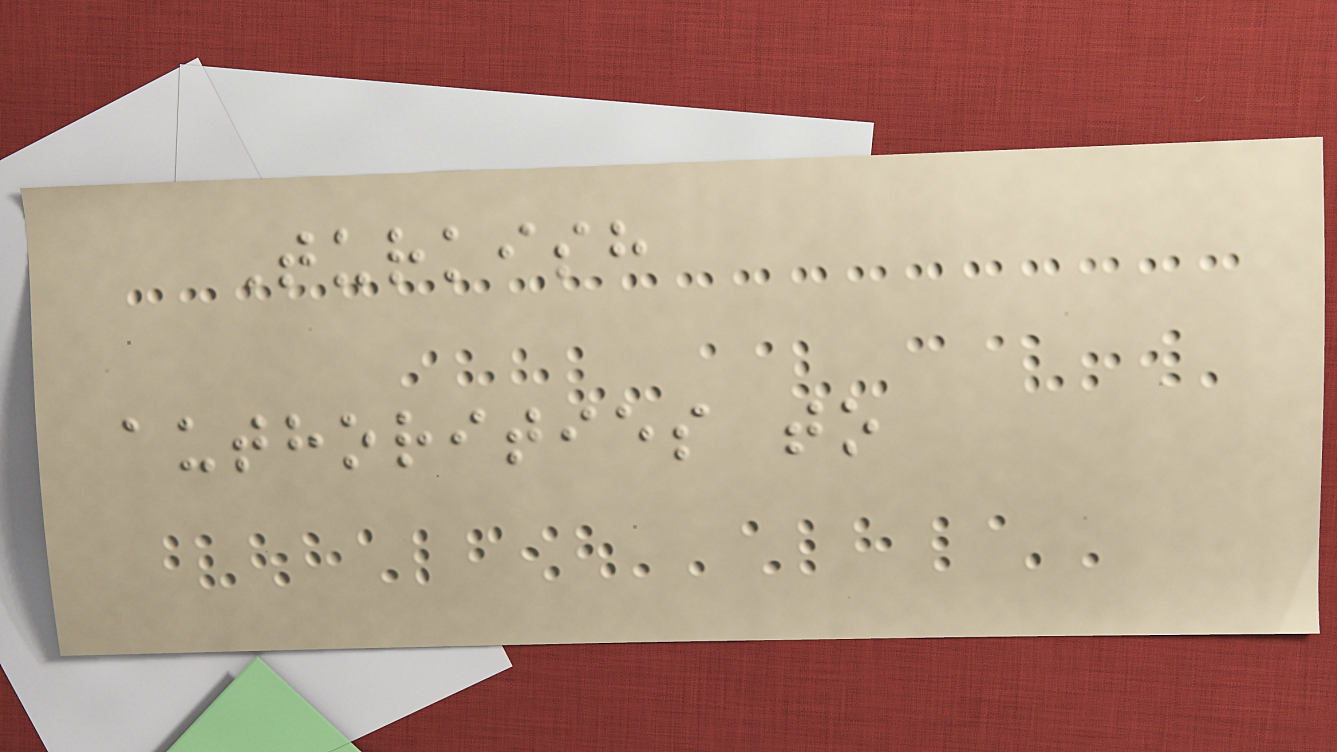Turkish
authorities to
